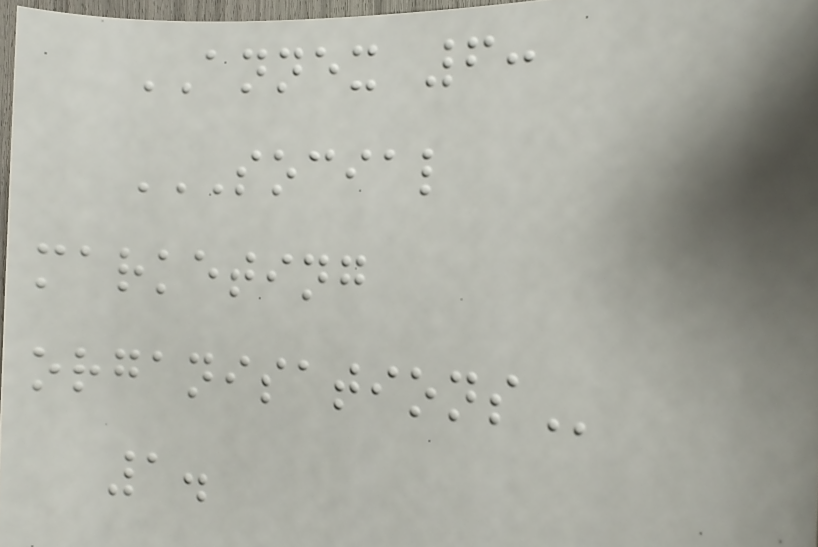ANNEX 6:
SOCIAL
MARKETING
ORGANISATIONS
1.
